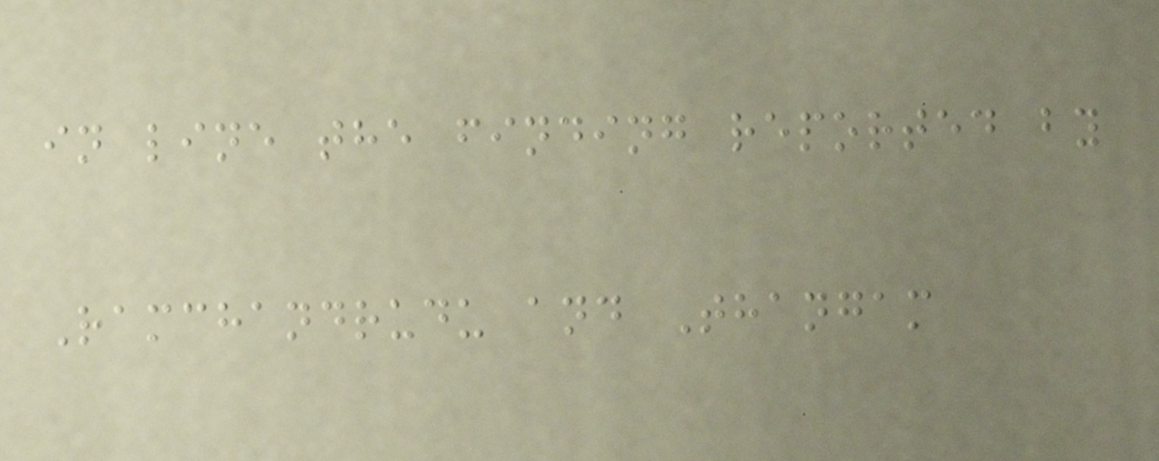in line the finding reported by
Ramchandrudu and Thangam
